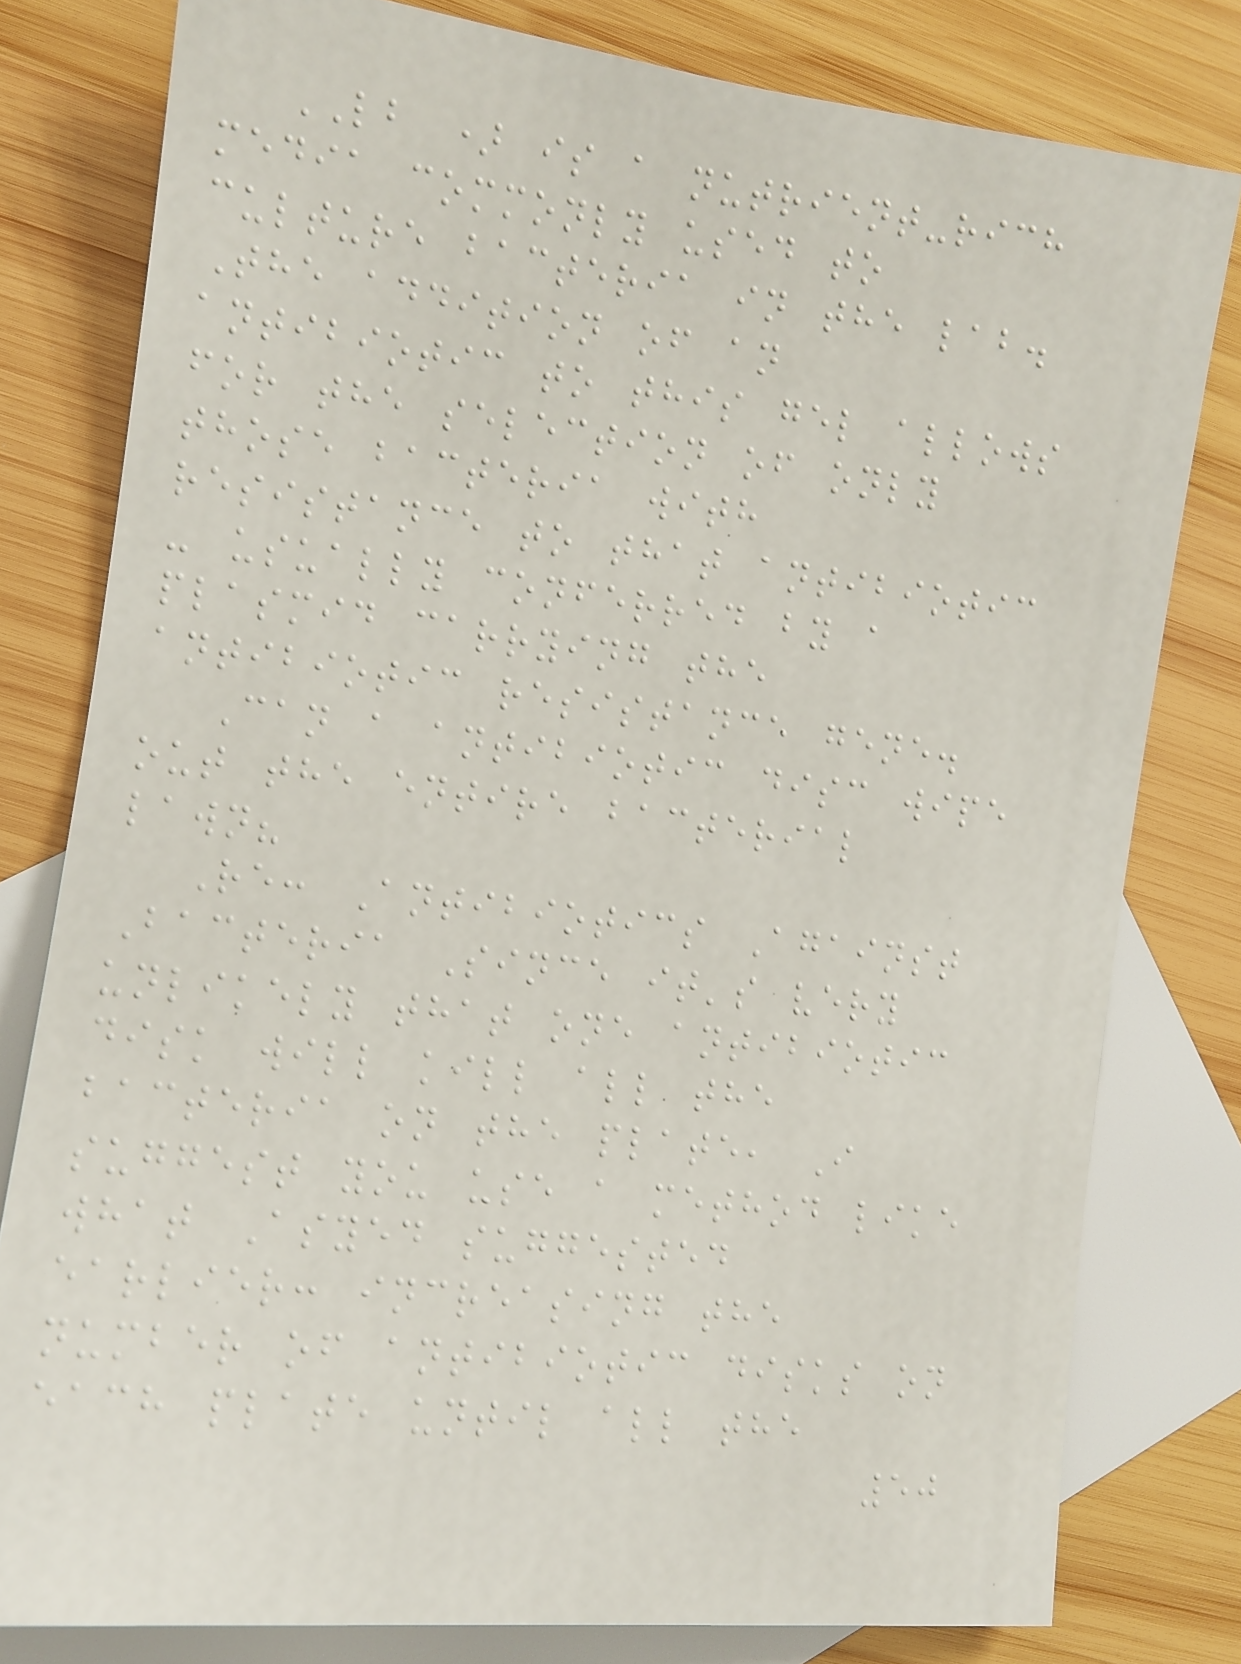LB ) is a nutrient-rich
media commonly used to
culture bacteria in the lab.
The addition of an
antibiotic to this gel allows
for the selection of only
those bacteria with
resistance to that antibiotic
- usually conferred by a
plasmid carrying the
antibiotic resistance gene.
Can a antibiotic disc wipe
out the entire bacterial
lawn?
Re: Antibiotics Against
Bacteria Since it's very
unlikely that one antibiotic
disk will kill all the
bacteria on the plate, I
suggest you use a method like
what Asyed suggested
earlier: increasing the
number of antibiotic disks on
each plate until all the
50
